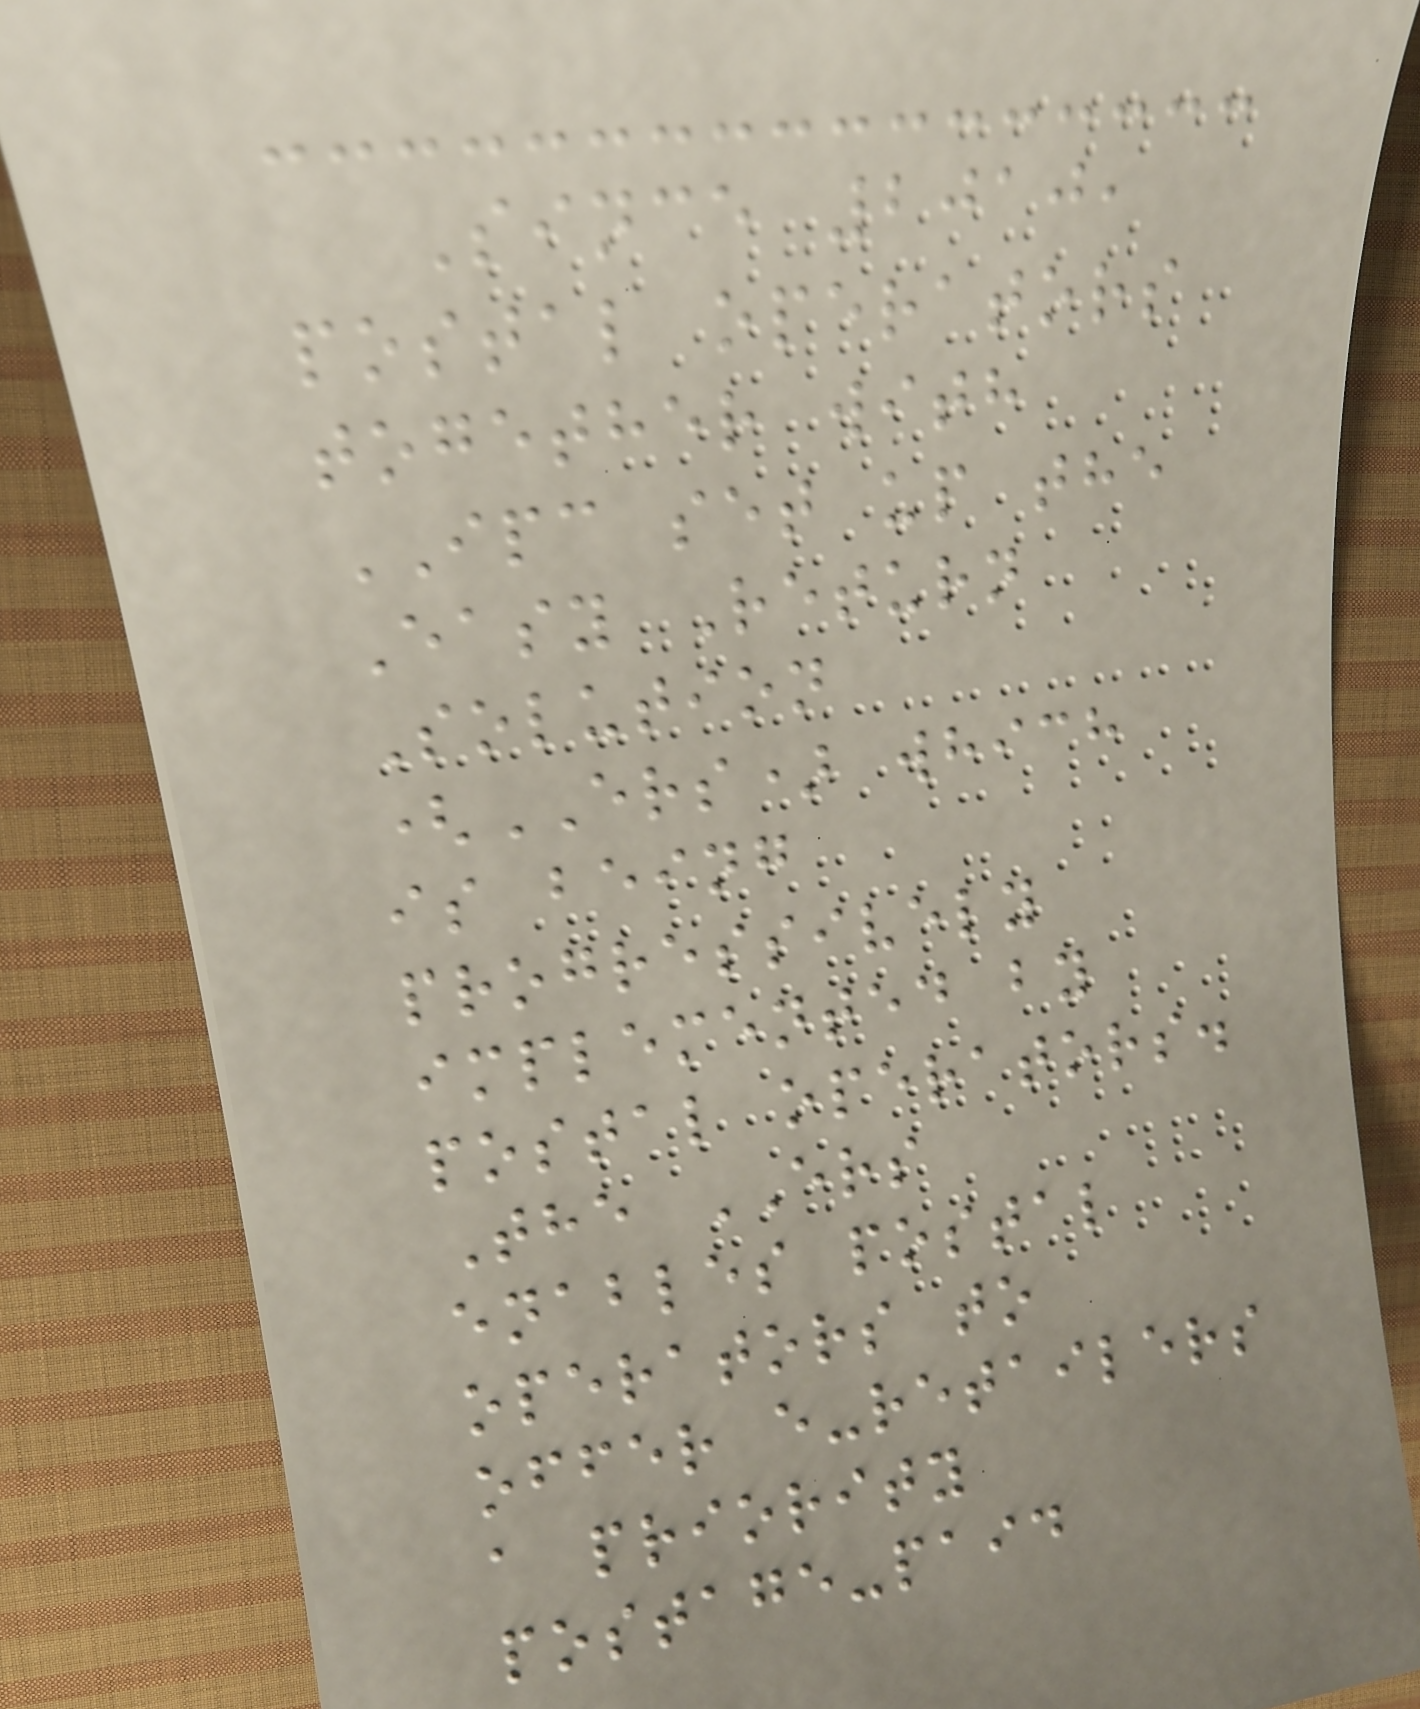Since 2010,
postal operators
together with
IPC set up the
Easy Return
Solution
(ERS) which
is being
progressively
implemented by
postal operators.
The ERS
enables postal
operators to
offer e-retailers
a priority
postage-paid
